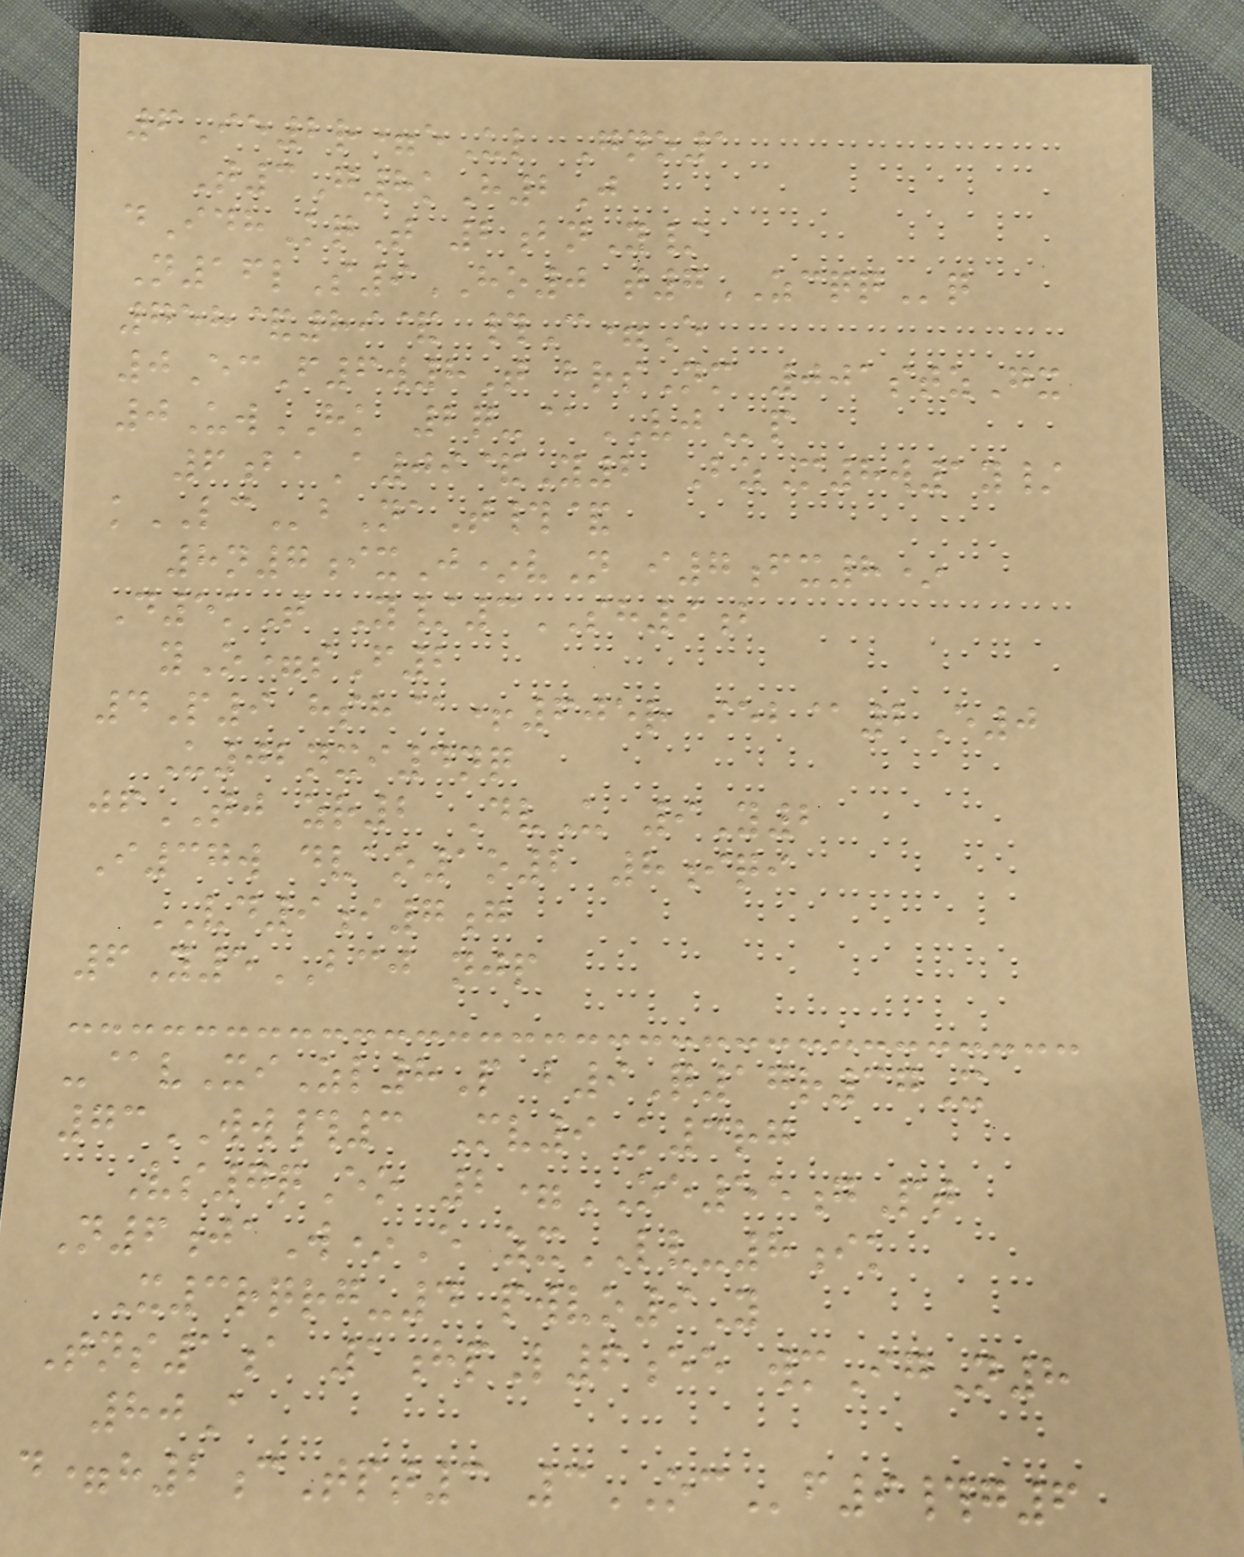6Ie2r=eUl Gno1
T3G8kH2J
dIdhKqT 2bnY/
N16lS9HO0 t7ZCQQq
758&89& #C=E
0EcF6w8T brsNm 001stzGx
0UwHK 2q-@VJp
6baA09&Y2 BzM8w1y/
kLCbNaT#&
8n7ixJ*vN i7fx8*
D5kT Y/3SH9b
yO=sF2
4P9 hsh@+605r ieb@2E0
U02nxi4nq
jfTJ zr2 DvU 9Y2
I37w dvao1o2 8iqi
VD9i7g
6Y5BCJ njp
-@vXiZl8P b9Q17r37X
73WW#3 Mv9K3rg
Vs7qEo 2=OE55gPt
N6jaW*E zxLV-8ik
X3rqrg-4 pwvo9Y
Tns1a 1hpL6ee wmIgN8
80A
d=h2cTpt3 3OCf9#g6
